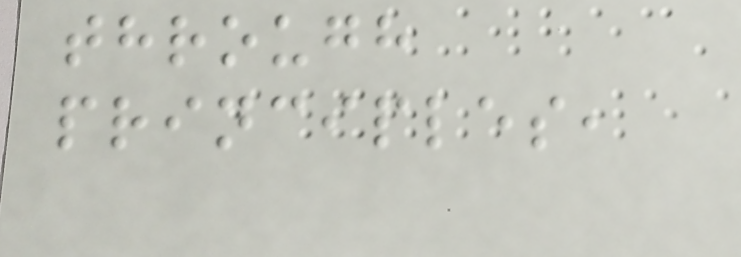through
principles,
